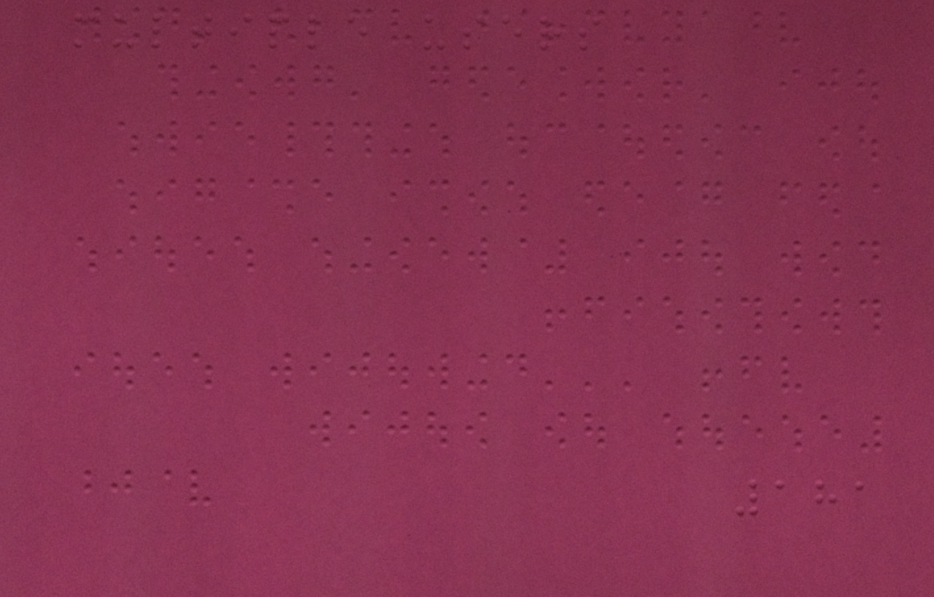multiple users
181
